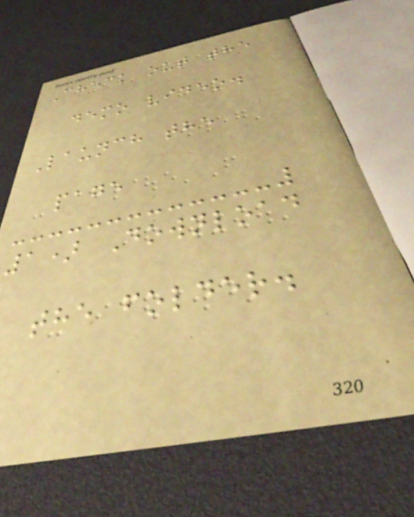Check out the
demo video.
Launch the
page
1) Download
the folder.
